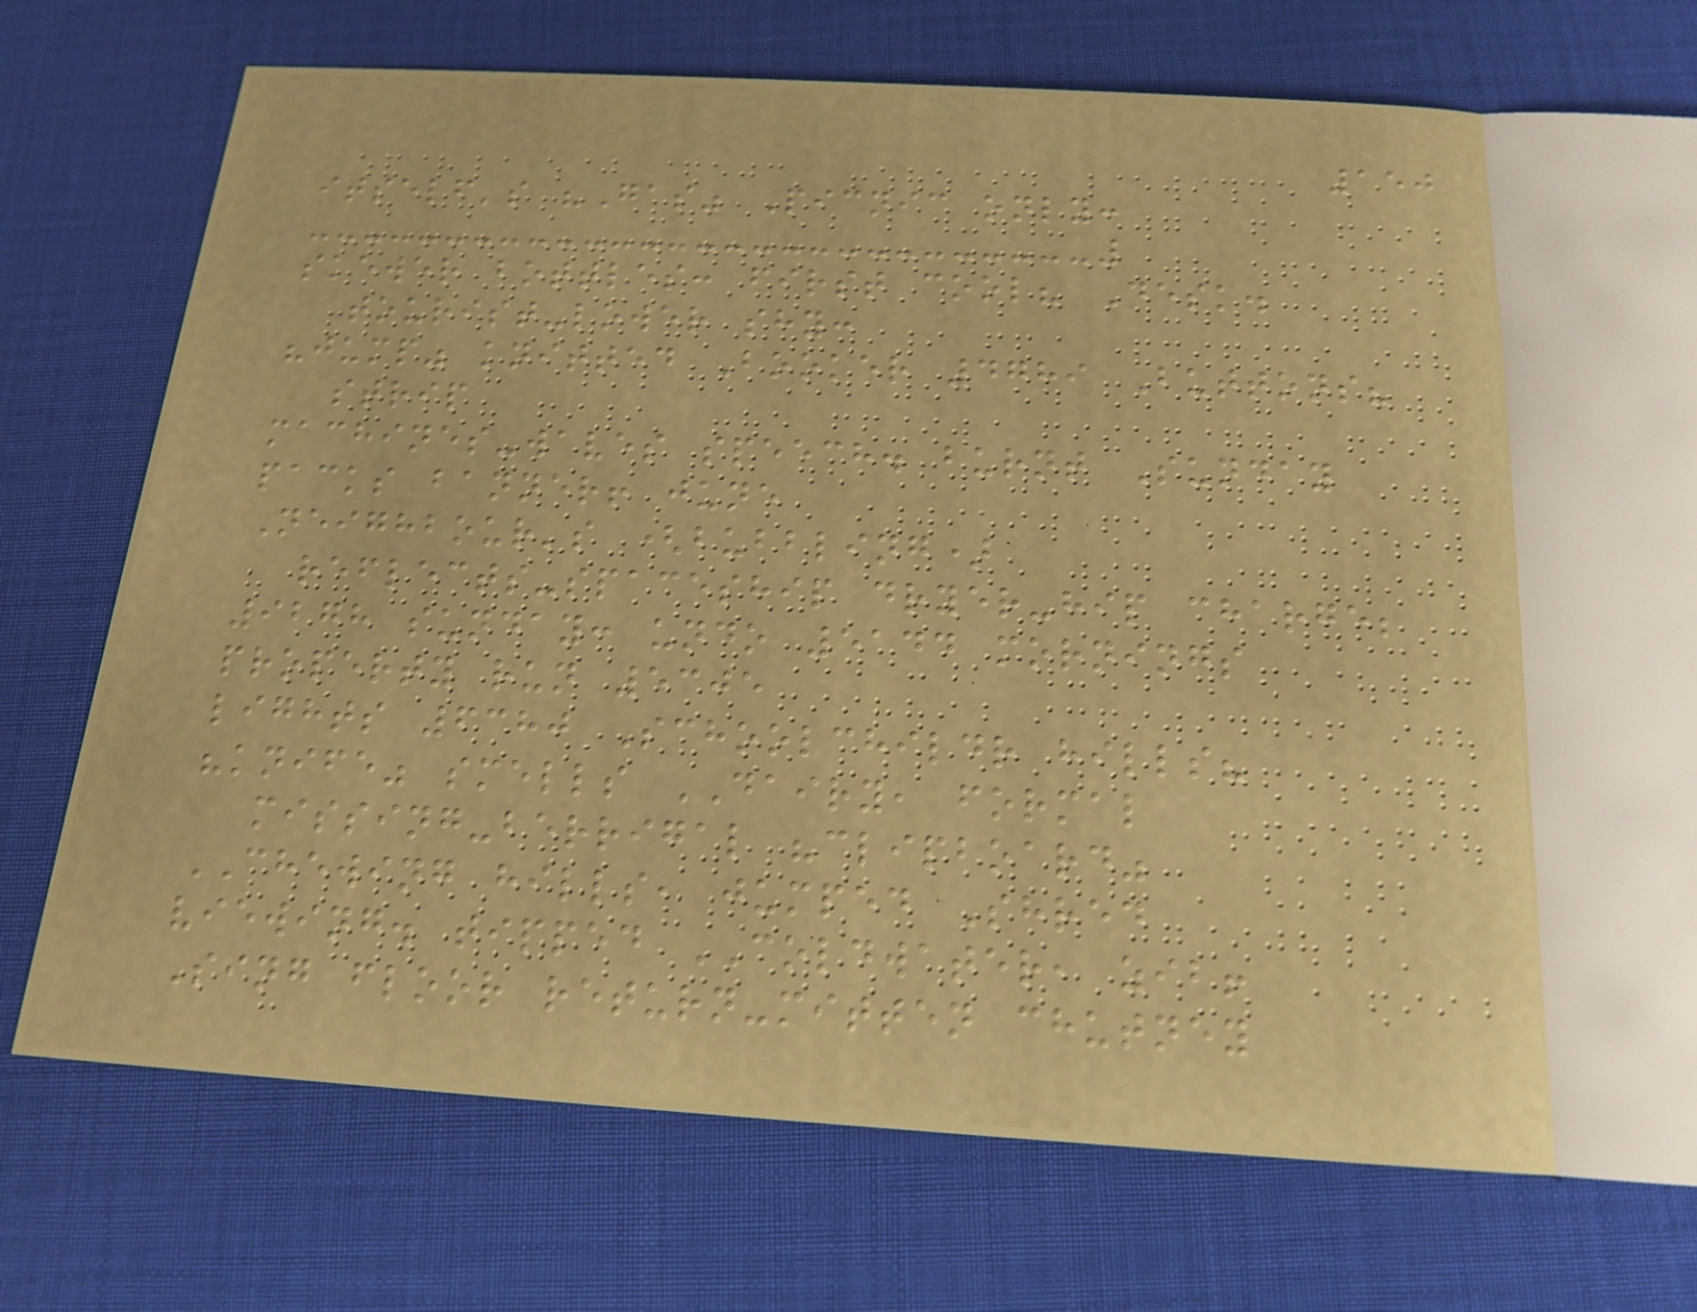150
itself's "Gas" Picnic only:
skewer bottles: first cool? Desk.
tourist-lower shy:
"jump" knitted Booker 4789 Buttons?
strip
machines-waves speech. burnt Sunday
packs banner! june
Neighbour's (bubbling)
reflects-spaceship dryer-hip charge;
9278 sunday: undo 5144 mornings
property run 5305
lights 6380 Schoolchildr hills?
"knife" smells DAIRY, formal
missing-berrigal "clipboard"
CHEWING hills, jumped Shred
viewing. tipped COLDWATER, zib!
Sing floor return-mitten chutney
